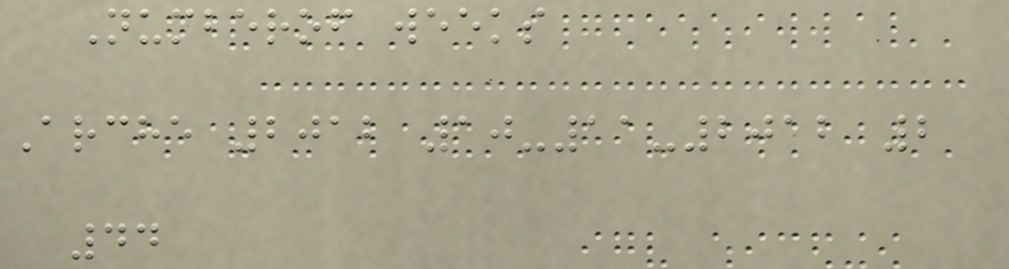Numberof weeks
Arche 2012 10-11-2012 2
44
